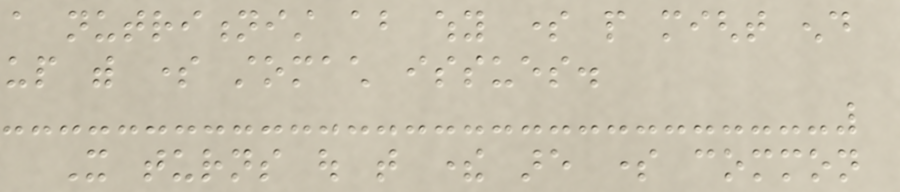a nutritionist about why some people might end
up with some stomach issues.
It turns out that there are some common
